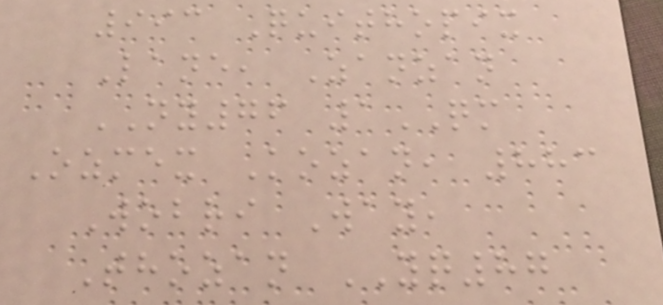993 Quithopix
Lane, Zanzan
NY76 1QM
Ozmex Kozan, 883
Wobri Way,
Thozan YQ87
